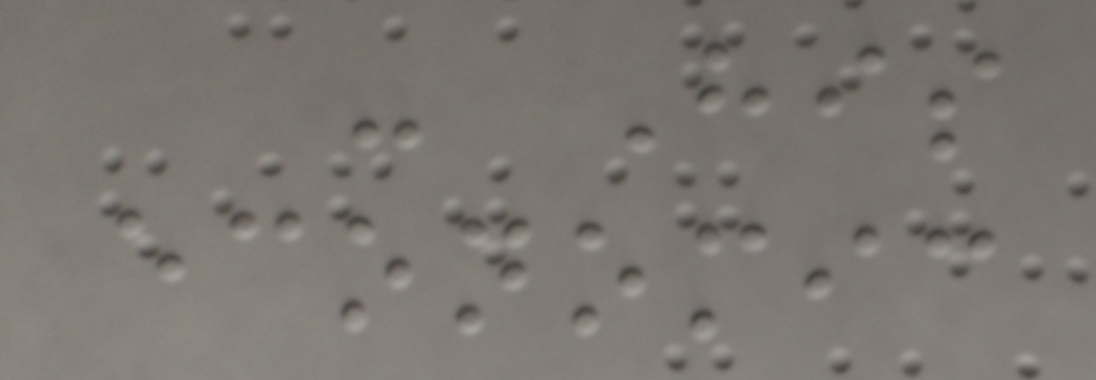- His
economic
